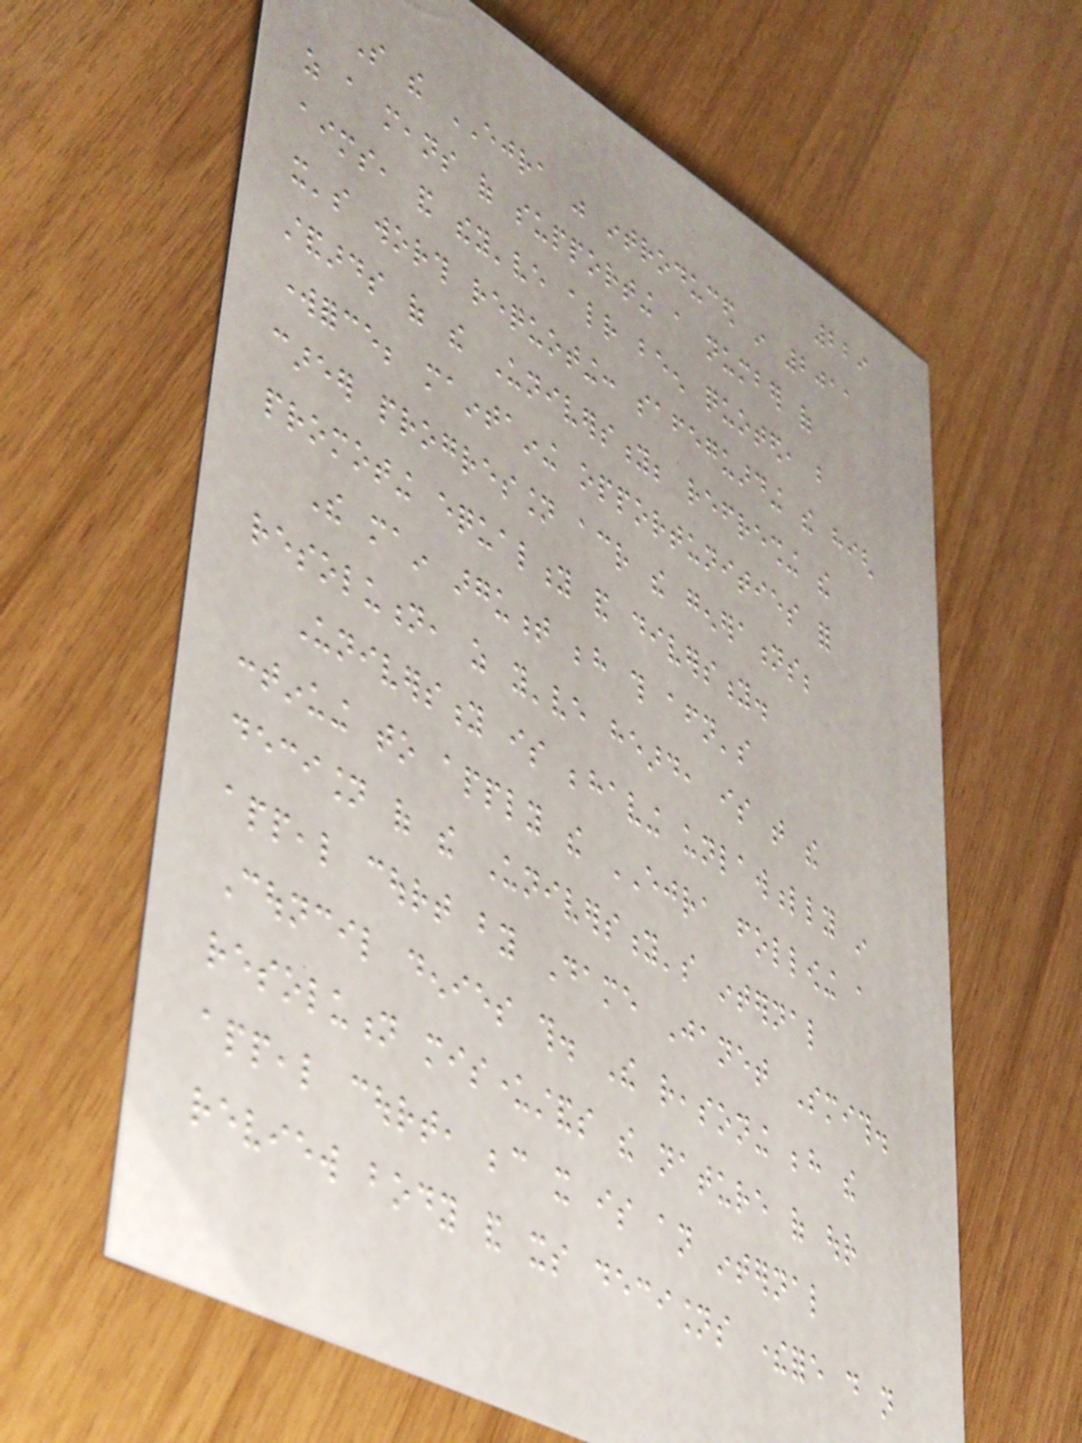229
So the EJRA was introduced in 2011
as a means of supporting a number of
aims, and they've already been quoted, but
it's worth requoting: safeguarding the high
standards of the University; refreshing the
workforce; maintaining opportunities for
career progression across the generations;
promoting equality and diversity.
The main argument behind this afternoon's
resolution, as you've heard, is that the
University is behaving unlawfully in
continuing to apply the EJRA following a
decision of the University's internal
appeal court by Dame Janet Smith.
Council denies this. The reasoning behind the
resolution misunderstands the nature of our
appeal court, because it is an internal
review body and its decisions therefore do not
